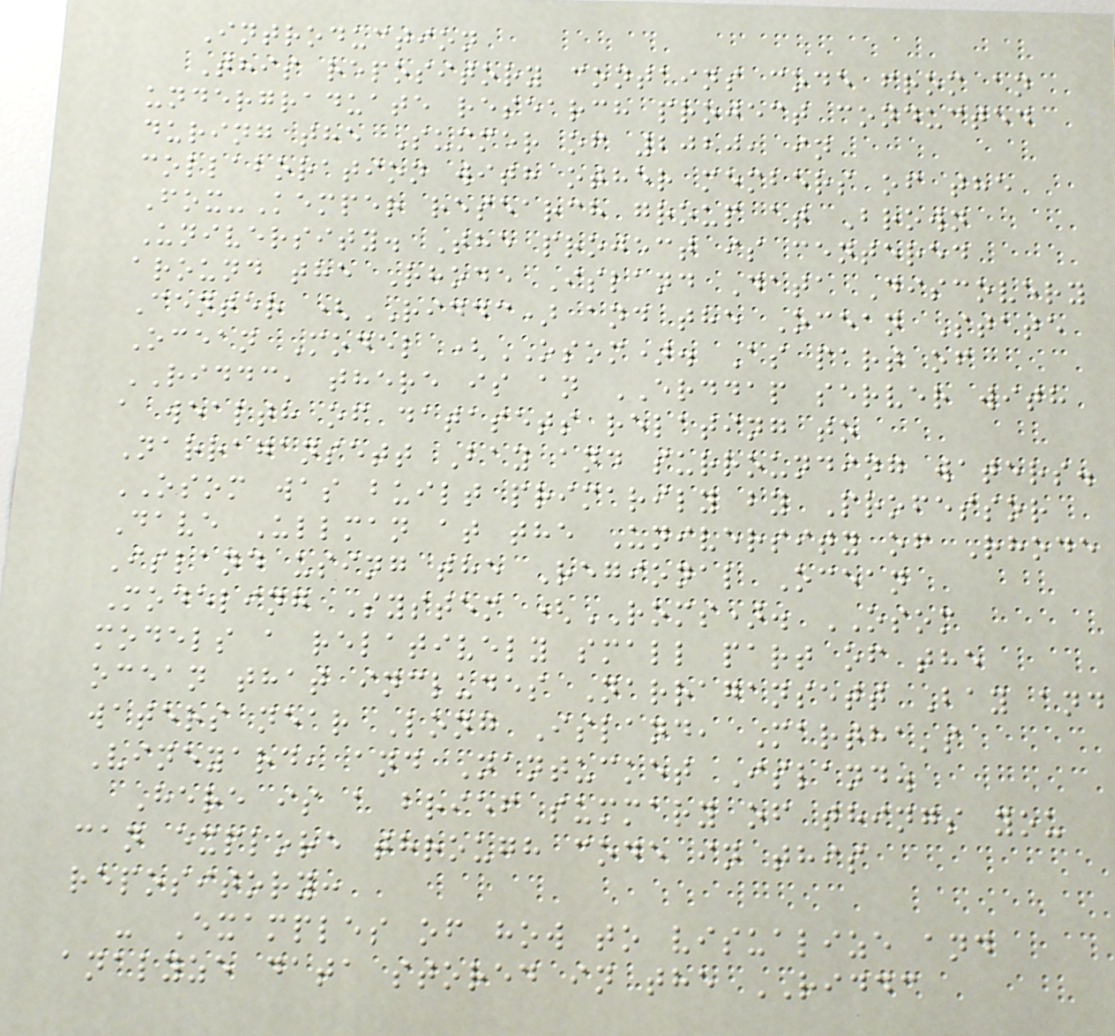Introduction
This repository contains code from an
undergraduate research project conducted
during the Summer of 2020, in
collaboration with other members of the
Fox-Kemper research group at Brown
University. The project is centered
around the Rhode Island Data Discovery
Center (RIDDC) and the Ocean State
Ocean Model (OSOM). As part of
RIDDC, there is an ERDDAP server with
a wealth of datasets relating to
Narragansett Bay and surrounding waters.
OSOM was built primarily by Professor
Dave Ullman at the University of Rhode
Island using the Regional Ocean
Modeling System (ROMS). OSOM
models a relatively small part of the
ocean that includes Narragansett Bay and
waters near Long Island, Martha's
Vineyard, and Nantucket Island.
Here is a brief summary of things you
can explore through code in this
repository:
- Examples of how to visualize and
analyze data stored in the RIDDC
